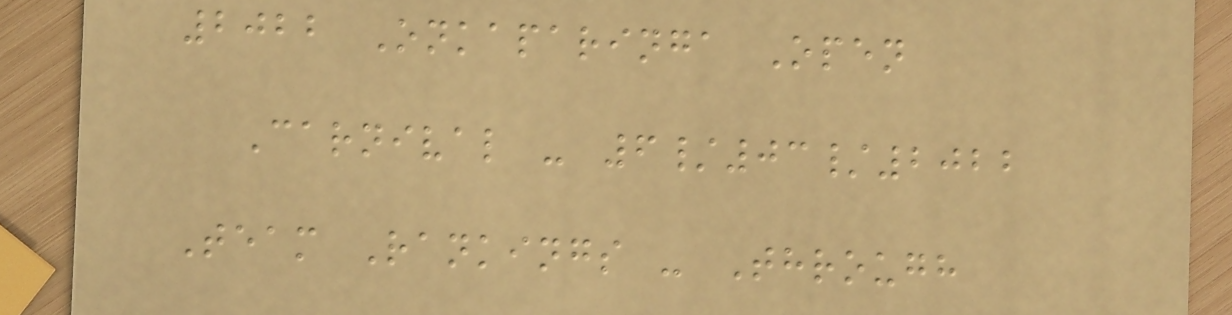2022 Onkaparinga Open
Carnival - 6/03/2022
Team Rankings - Through
